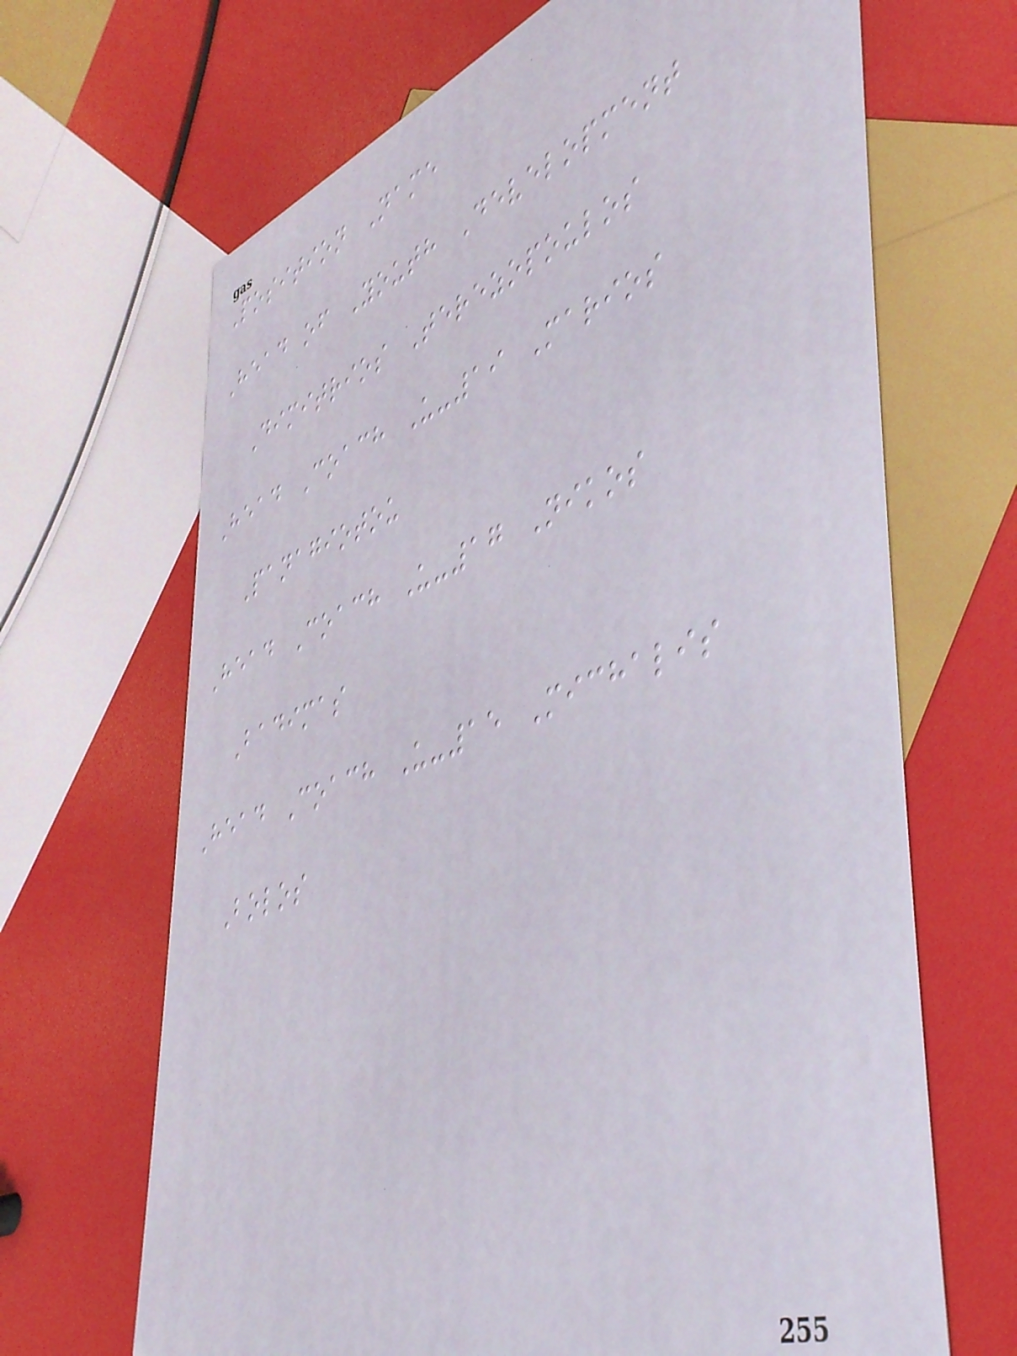Position Name
Head of Youth Development
Dimitrios Terezopoulos
Head Coach U-19 Marios
Panagiotou
Head Coach U-17 Nikos
Badimas
Head Coach U-15 Michalis
Bolos
